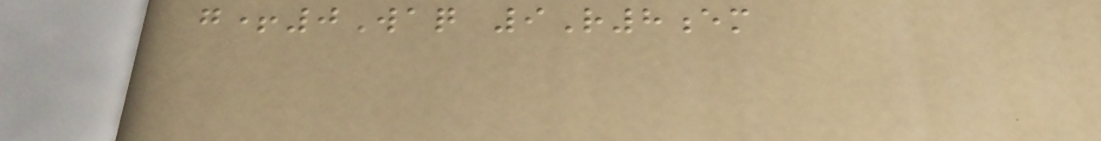g+0Waq 9R8em
